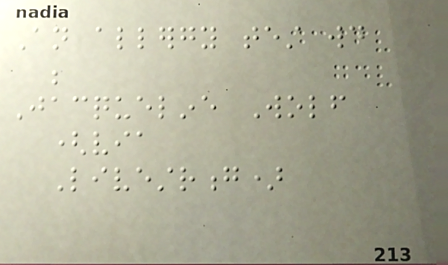An allergy test would
be
Jacqueline Wolf
(via
Livestrong)
